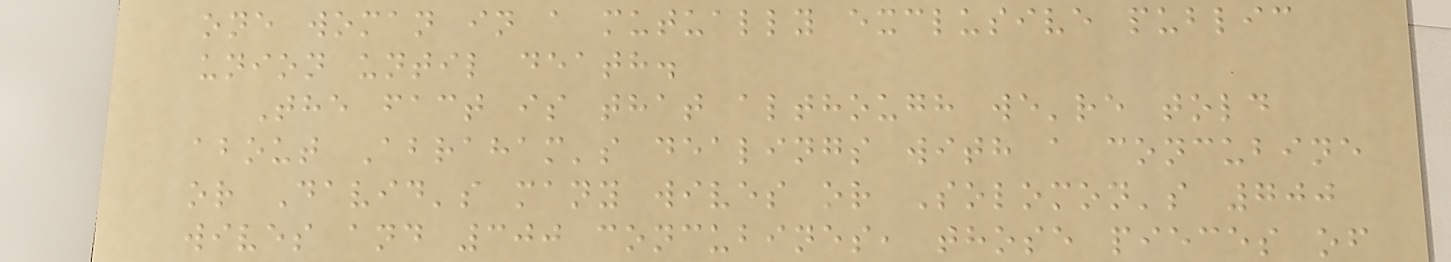one woman in a mutually exclusive public
union until death.
The fact is that although we're told
about Abraham's dealings with a concubine
or David's many wives or Solomon's 700
wives and 300 concubines, those pieces of
